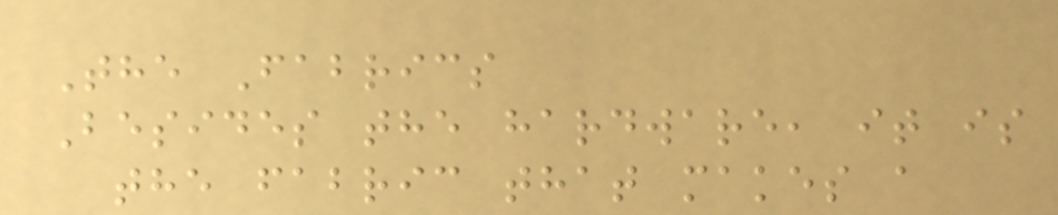The Fabrics
Besides the hardware, it is
the fabric that makes a
